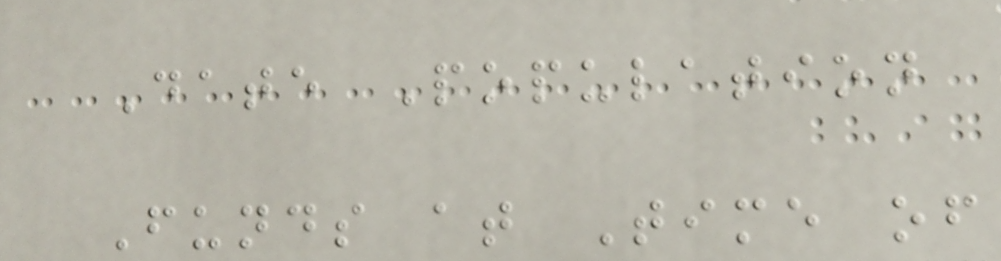Date Population
Funds at Time of
